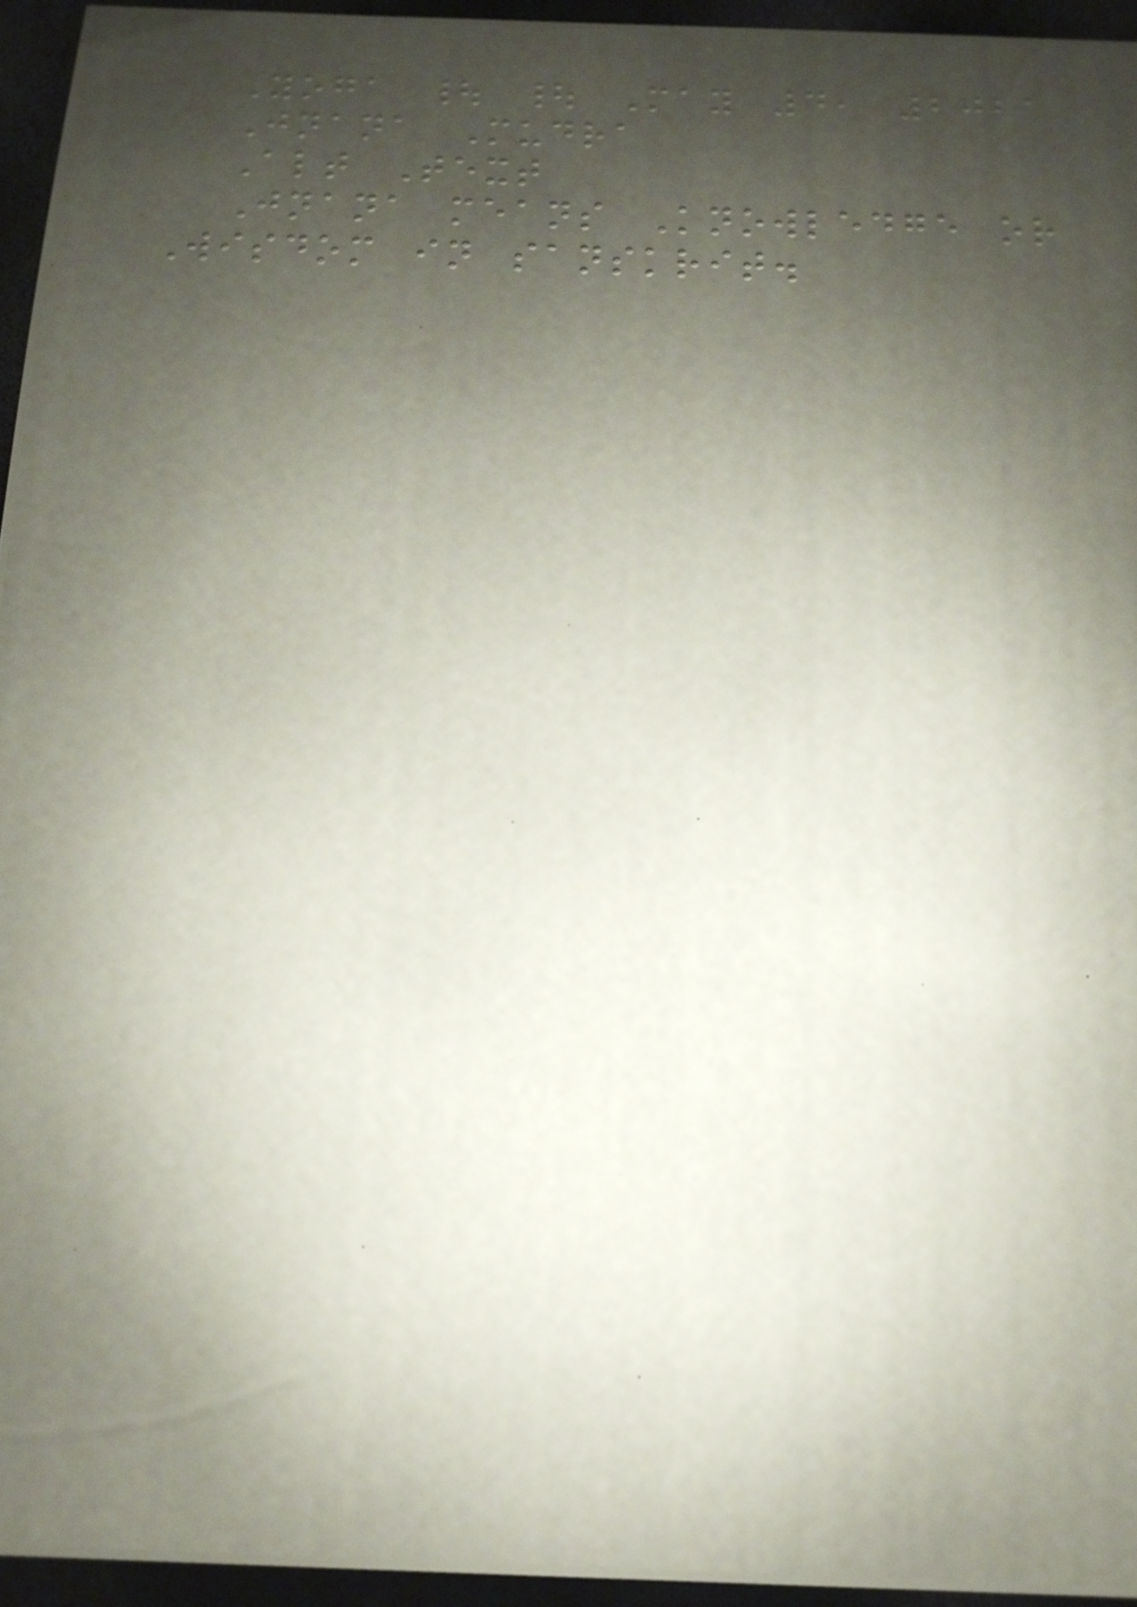Yoga | | May 4, 2021
Jnana Mudra
Alt Text
Jnana means Knowledge or
Wisdom in sanskrit.
